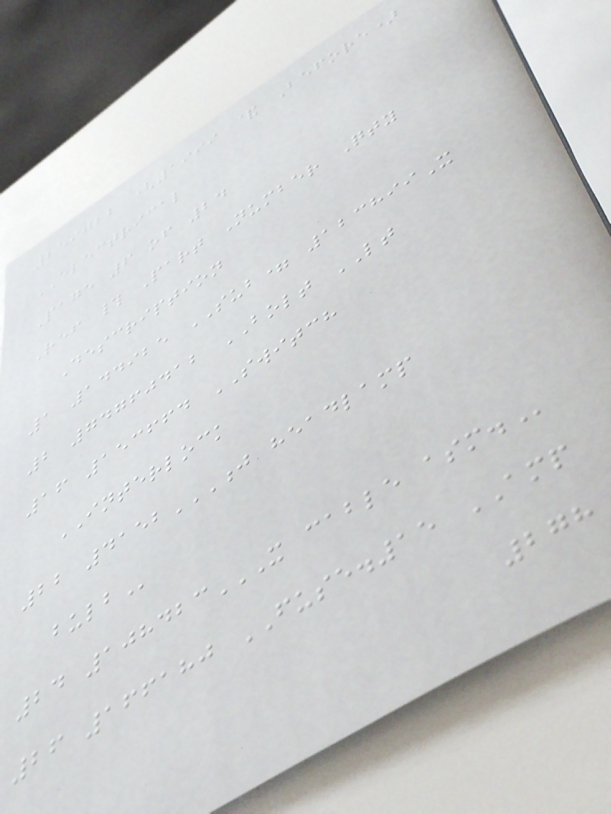259722 (1999 & Before)
ELECTRICAL
Page 6 of 24
Ref # Part Number Qty
Description
1 144925 SUB= 123899X
2 74760412 BOLT LT
16 153664 SWITCH
INTERLOCK
22 4152J HEADLAMP
BULB
24 108423X CABLE ASM.
26 166180 FUSE.15 AMP
278
